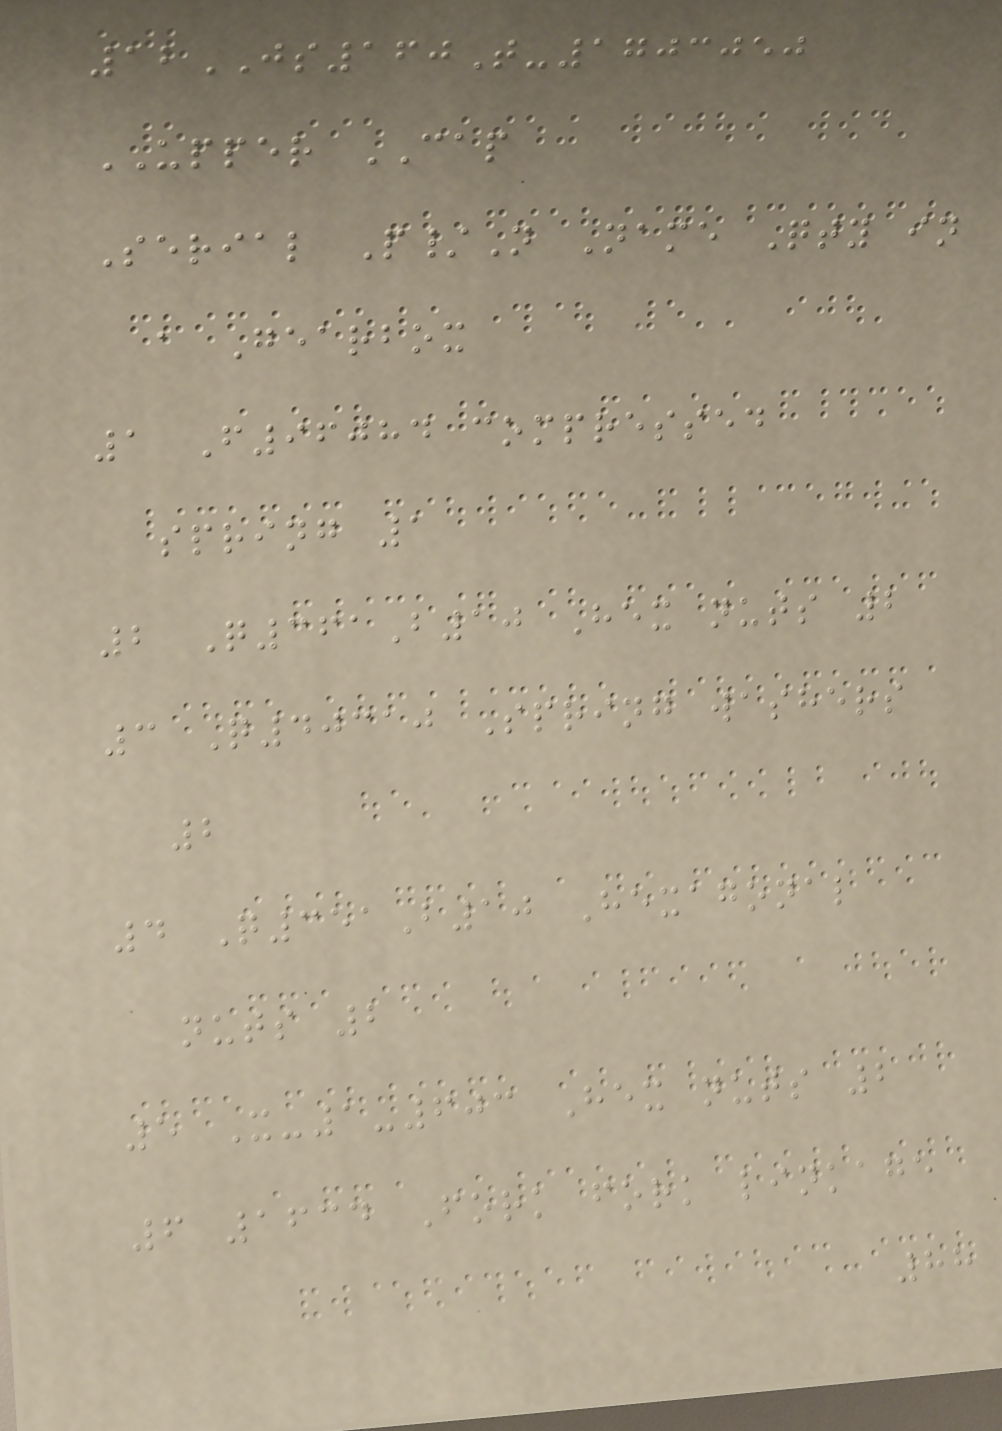12JS160T-1703050
UPPER CAP
Serial P/N Name Qty in
a Gearbox
1 F96084 compressed
spring 1
2 Q361B10 Hex nuts 2
3 Q40310 Spring washers
2
4 Q351B10 Hexagonal
nuts 2
5 X-1-603 Hex nuts 2
6 1634 Fork fork linkage
88
